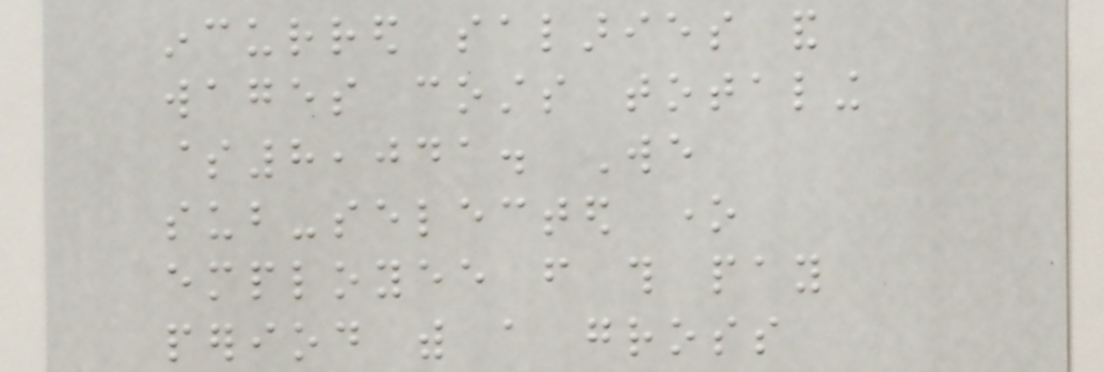incurred salaries and
wages costs totaling
$8,041. We
sub-selected one
employee from this pay
period with a gross
